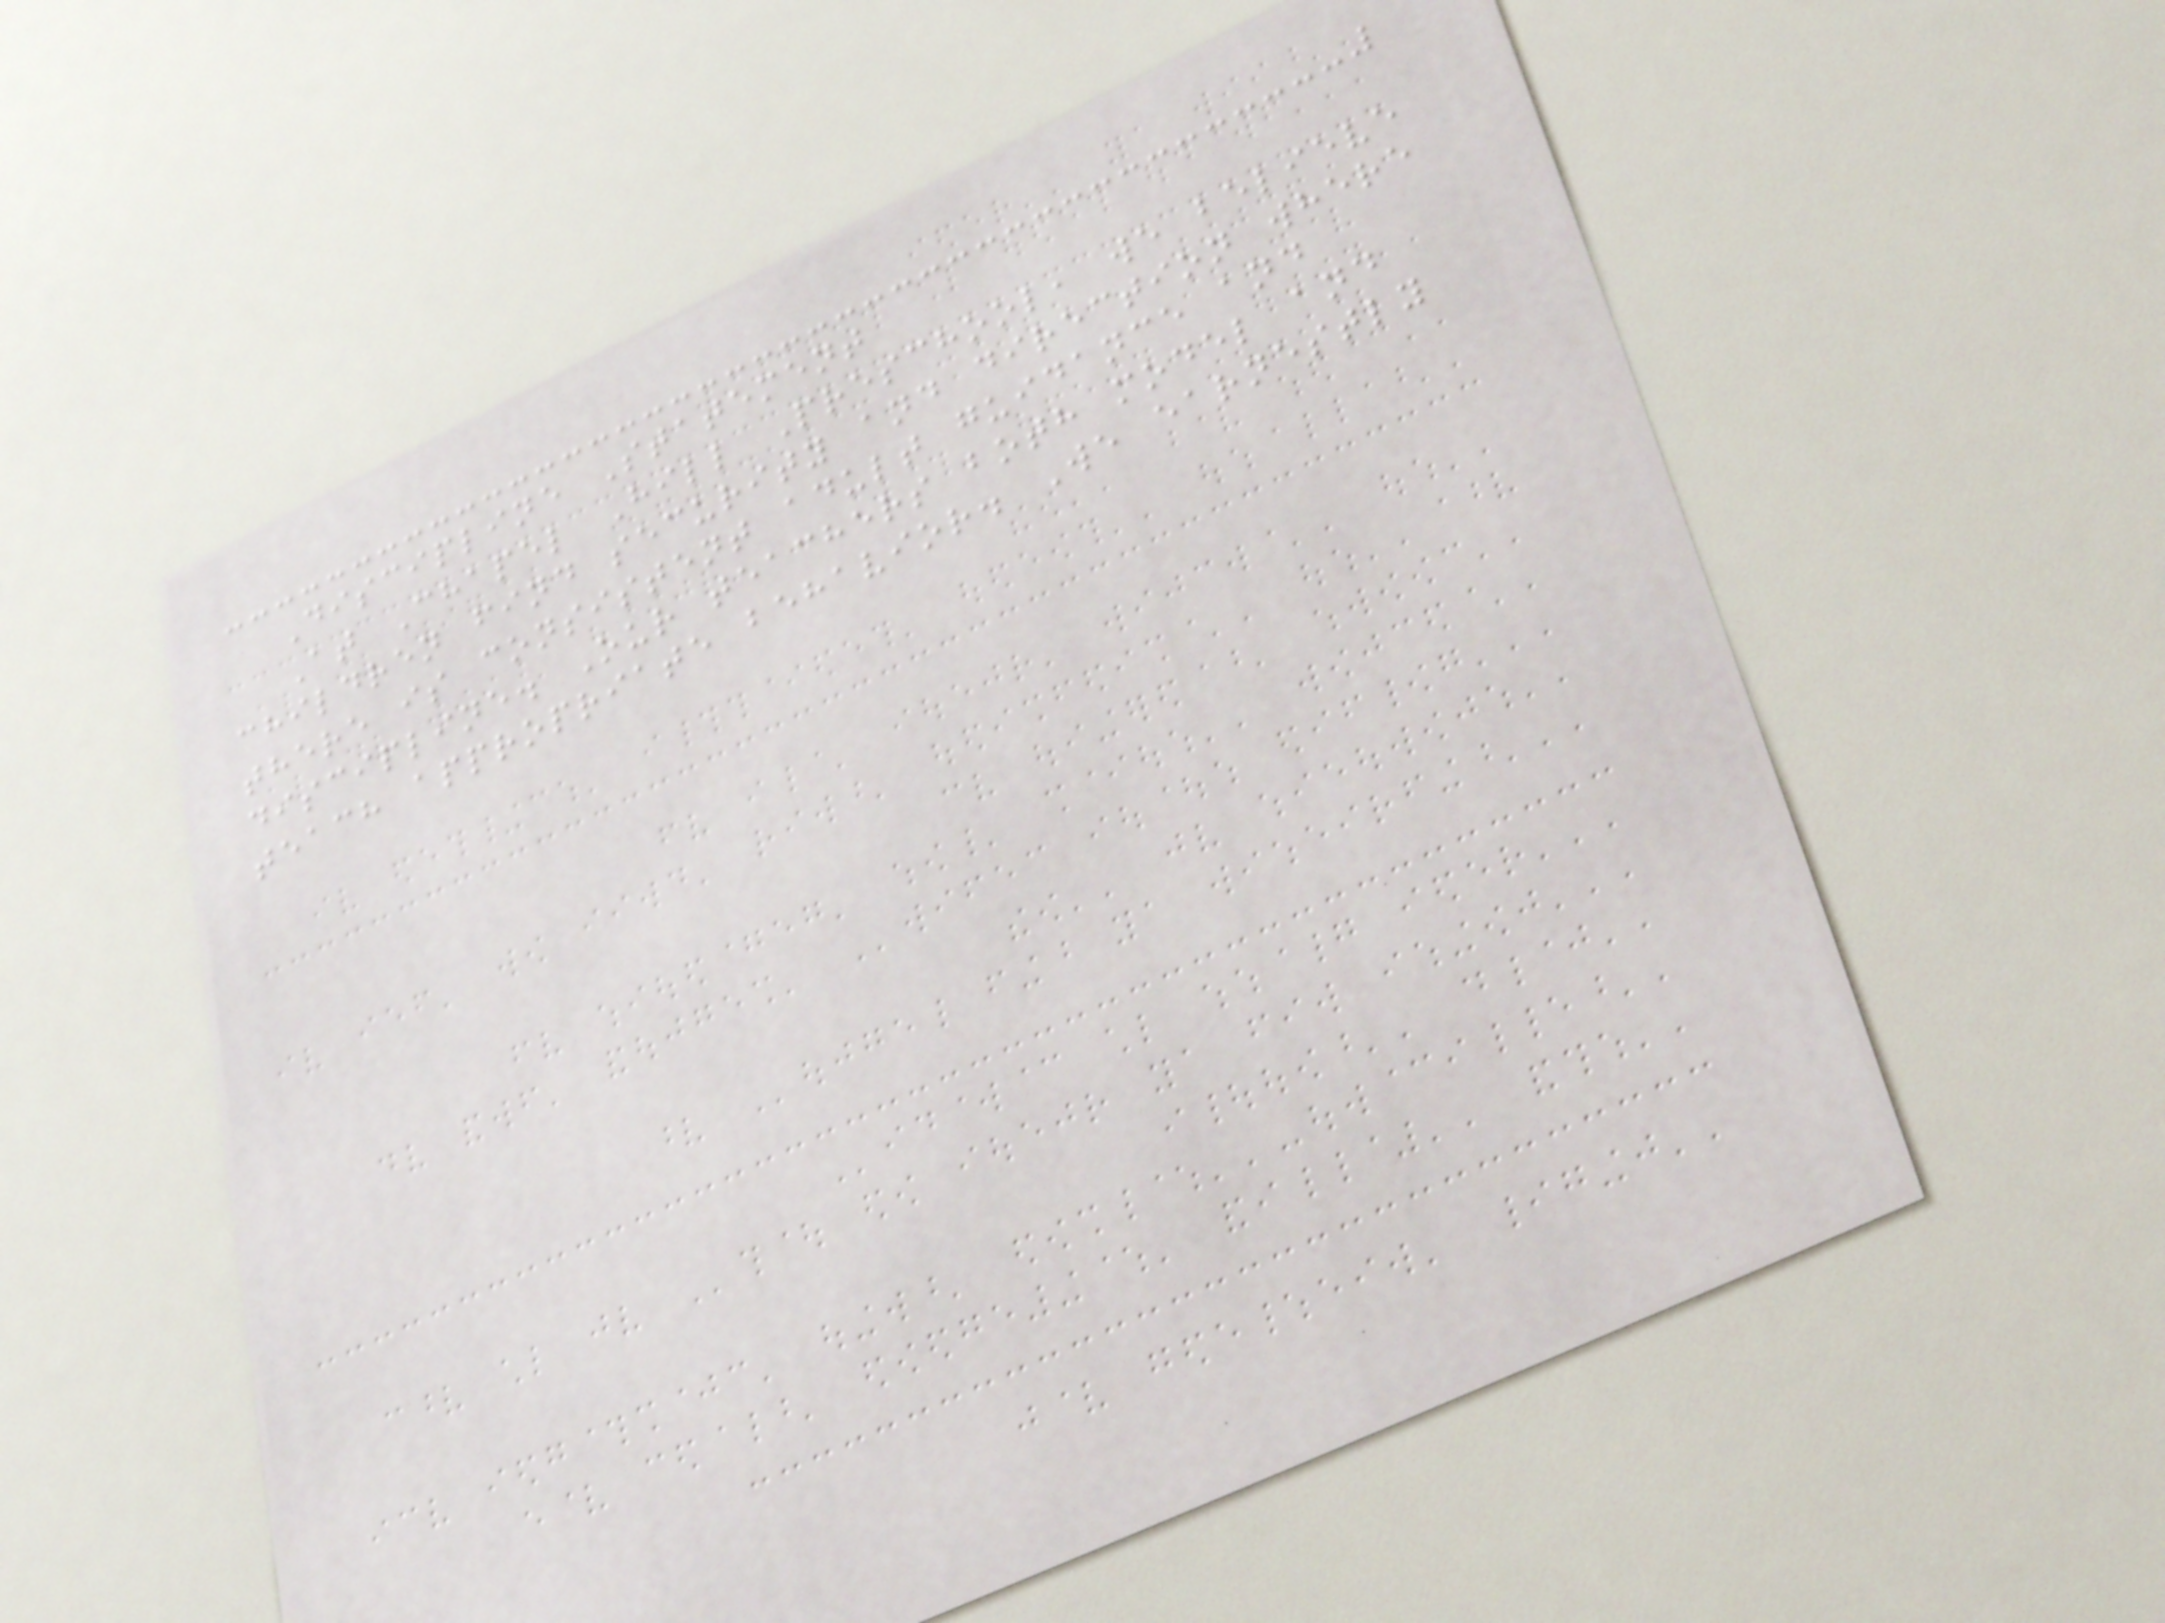Discipline Statement
At Chapel Hill Preschool, we believe
children find security and direction where
there is consistent adult guidance and
discipline. Our teachers both model and
teach appropriate behavior. We earnestly
